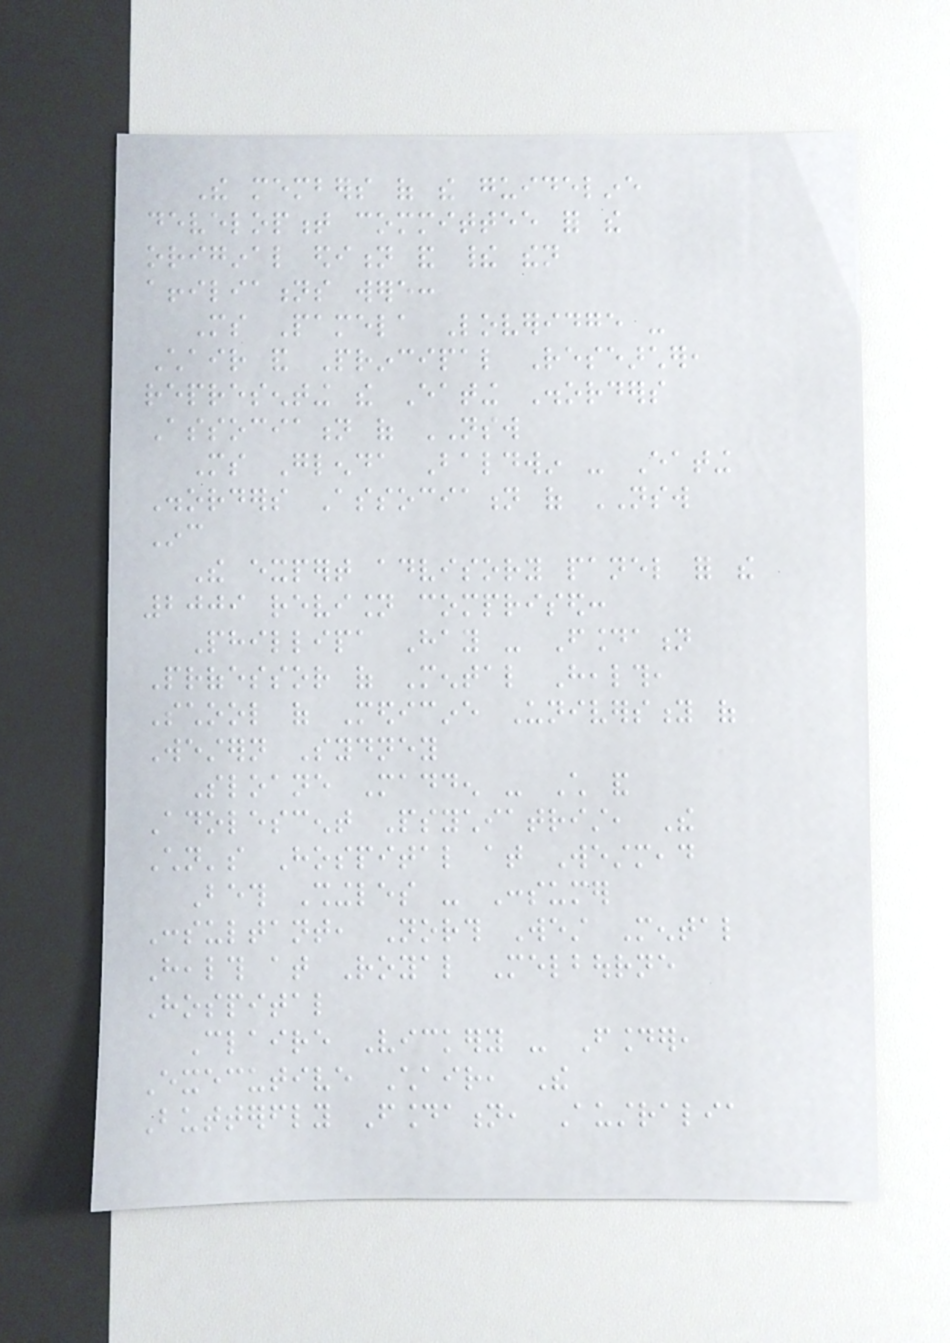The members of the guideline
development committee for the
original edition and their then
affiliations were:
Ms Pamela Loveridge -
Chair and Principal Researcher,
representing the Eating Disorders
Association of NSW
Ms Glenda Baldwin - Eating
Disorders Association of NSW
Inc
The expert advisory panel for the
2009 revision comprised:
Phillipa Hay - Foundation
Professor of Mental Health,
School of Medicine University of
Western Sydney
Sloane Madden - Child and
Adolescent Psychiatrist, The
Children's Hospital at Westmead
Beth Shingles - Consumer
Consultant, North West Mental
Health at Royal Melbourne
Hospital
Claire Vickery - Founder,
Executive Chair, The
Butterfly Foundation, Australia
